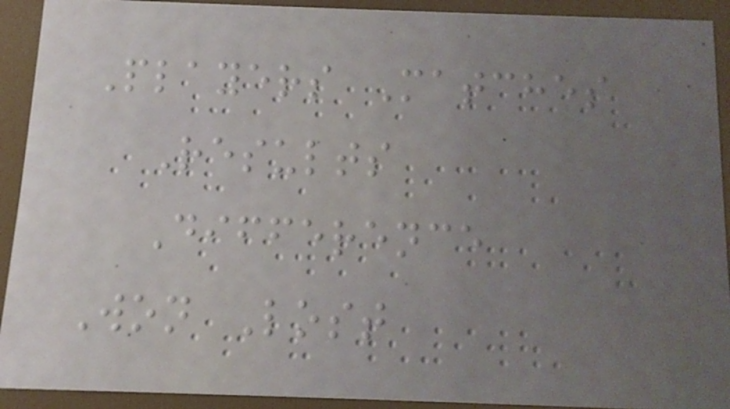Players Matches
Results
Difference
Won Lost
